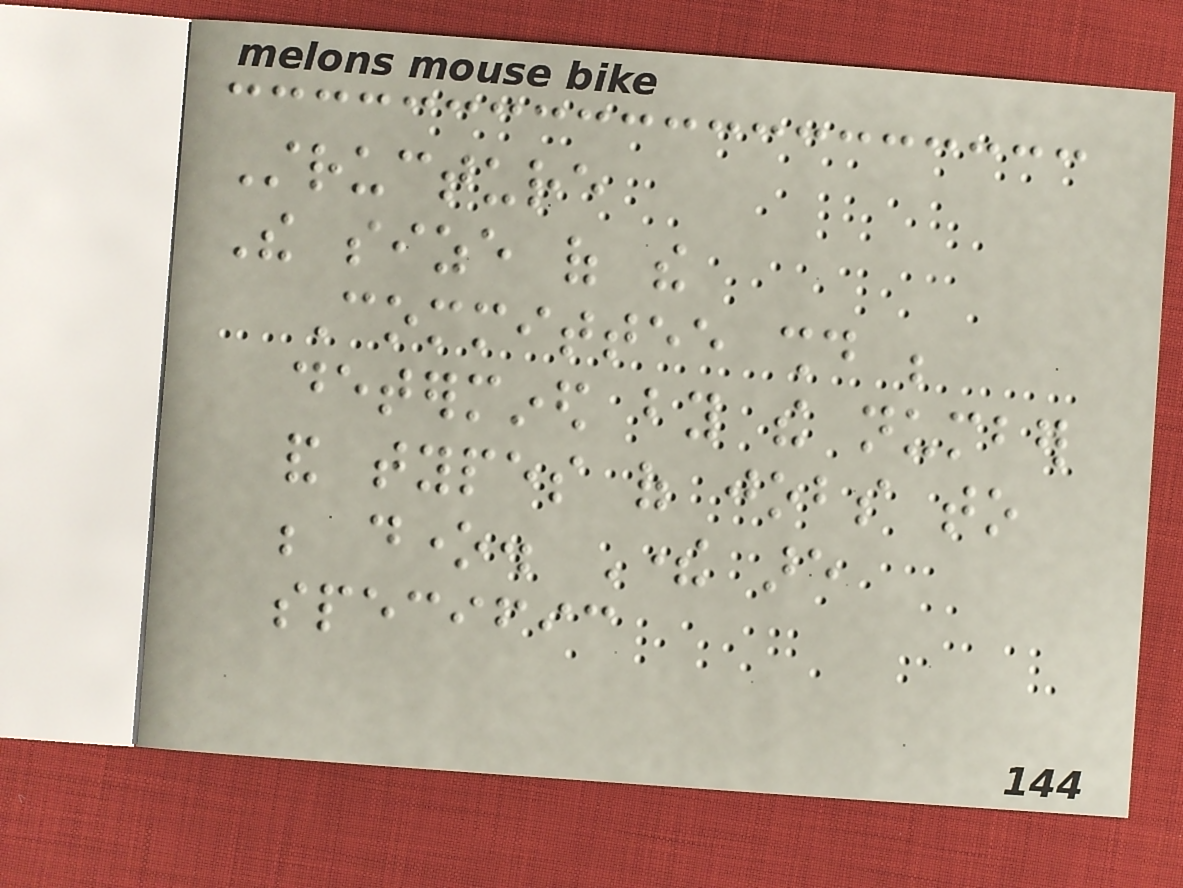Structure
The size of the
Committee should be
determined by the number
and types of jobs to
be done. There are
specific
